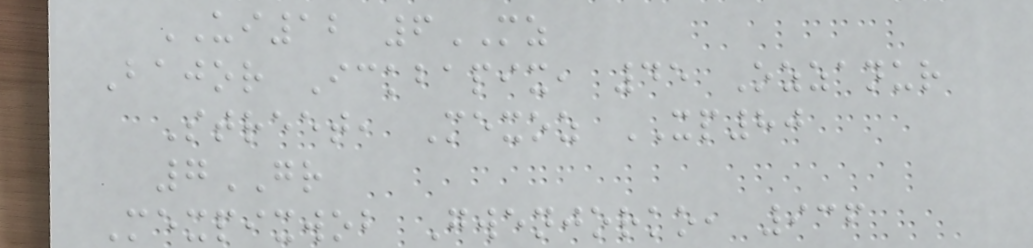UI12 6MZ
Bajor Ickbapix, 45 Ozzanur
Street, Mexoz XP80
7GR
Mexpixwob Gwenjorko, 936
